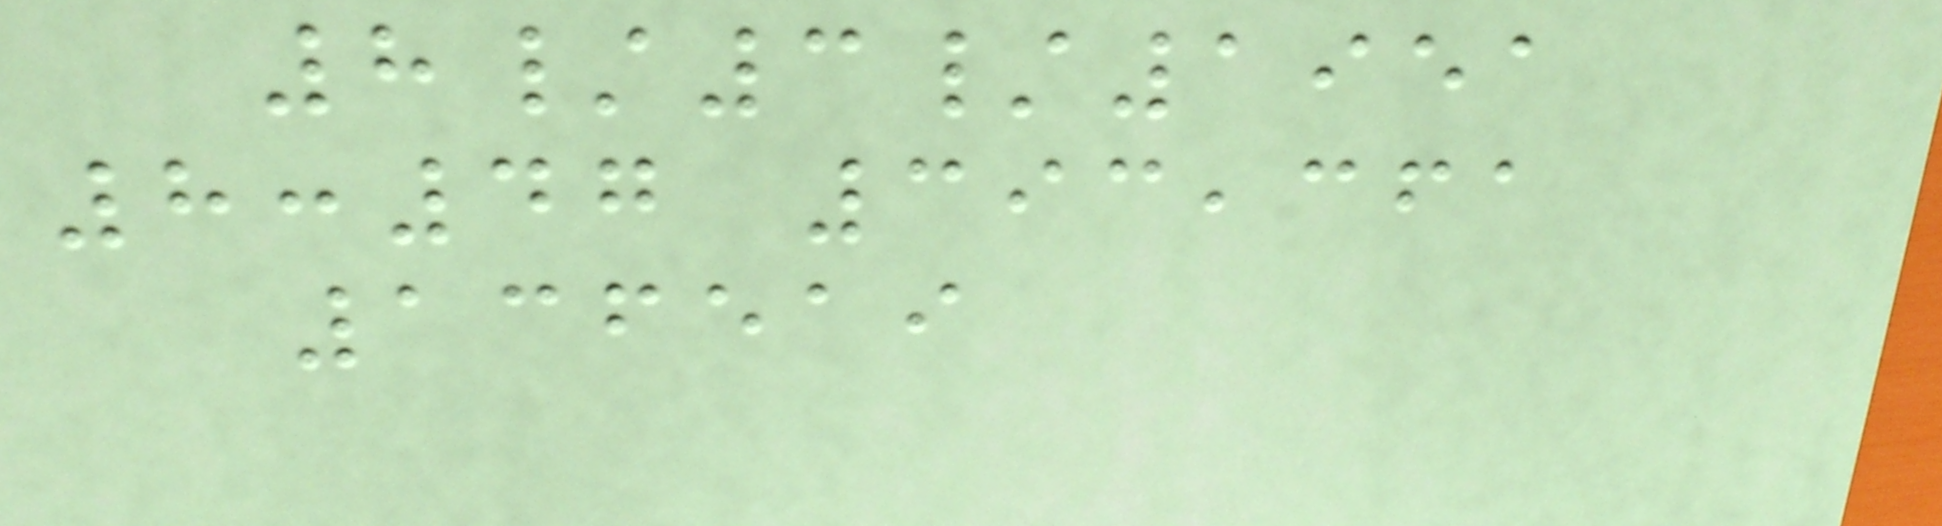8/3/1951
8:47 393,361
136519
